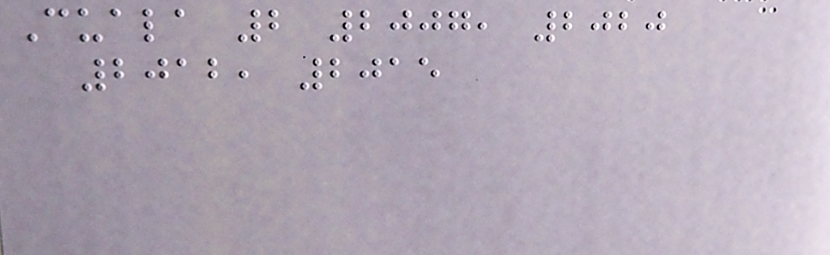Cuala 2 2007, 2020
2012, 2015
